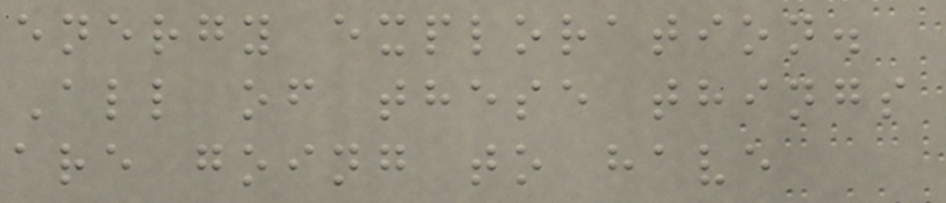energy exploration.
All of these things
are going to have
